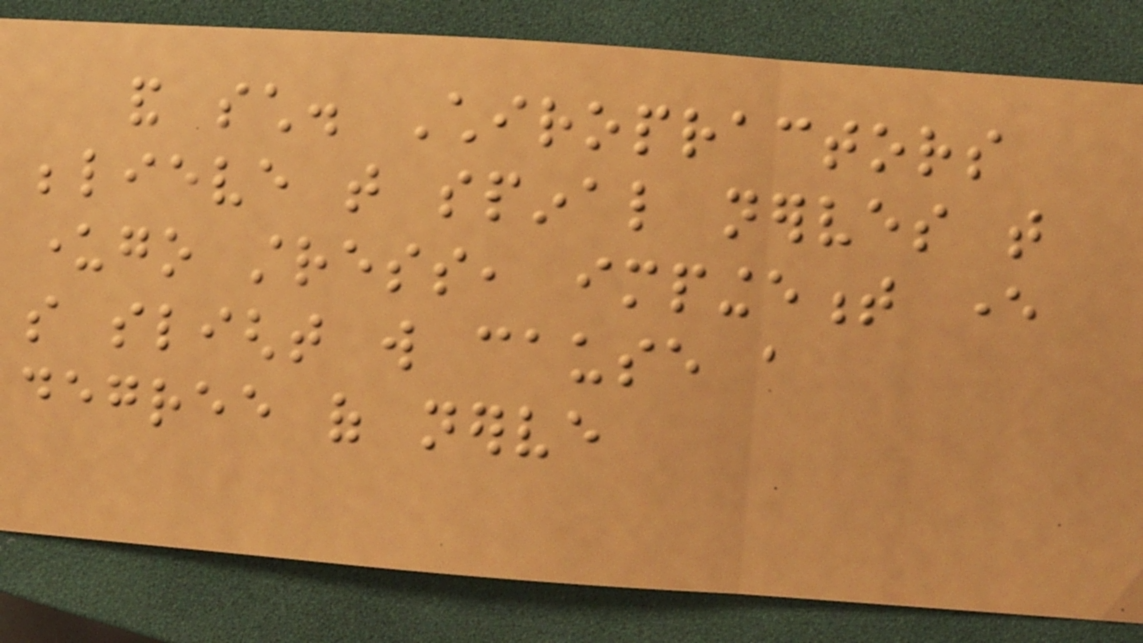and such. Chiropractors
believe that spinal nerves that
undergo stress, impingement ever
so slight will cause a
degree of nerve
